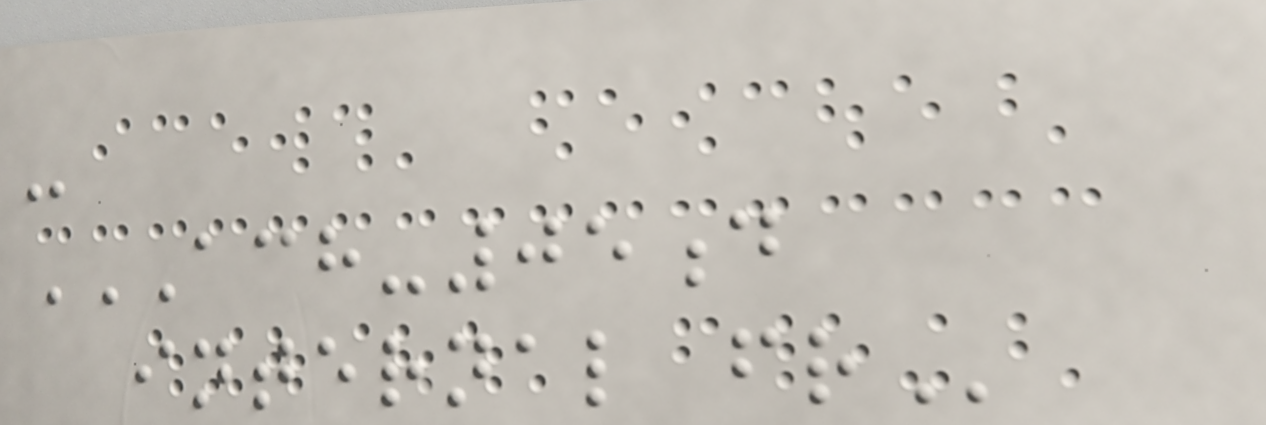-
ACH-05D
INTERNAL FR
